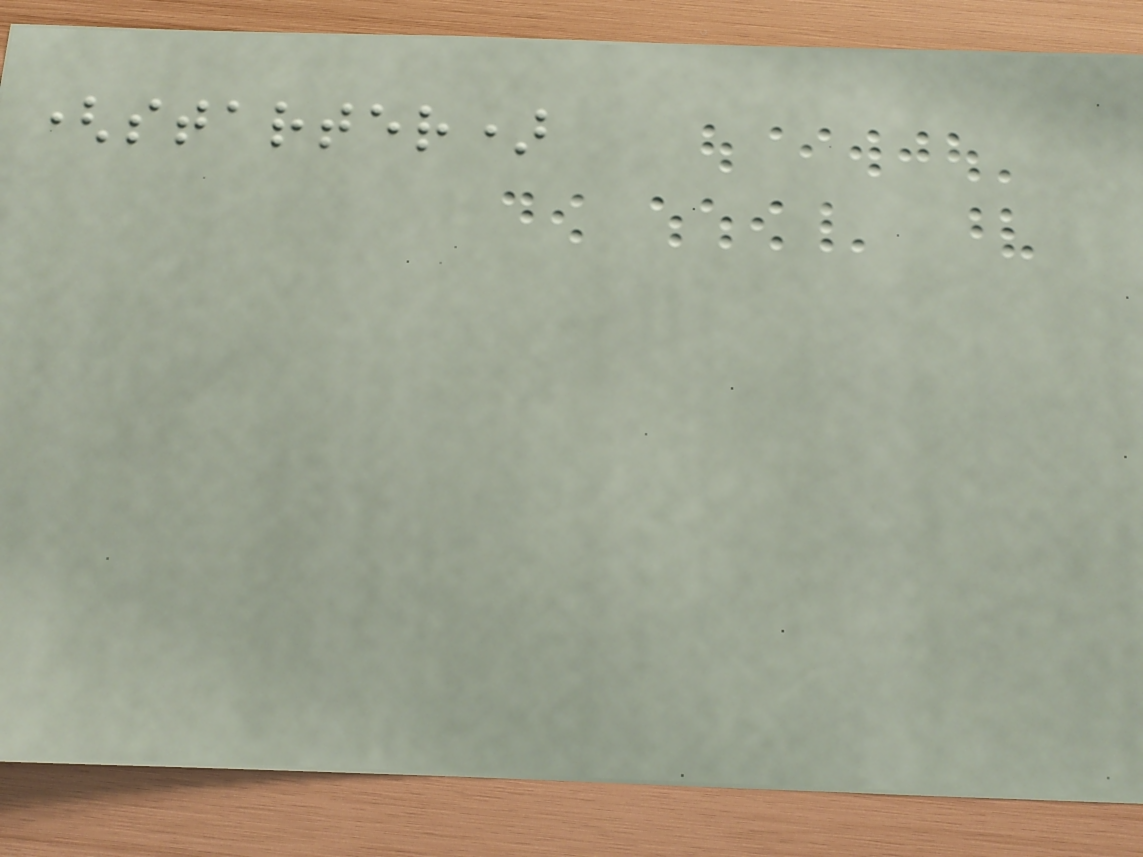(starter)
